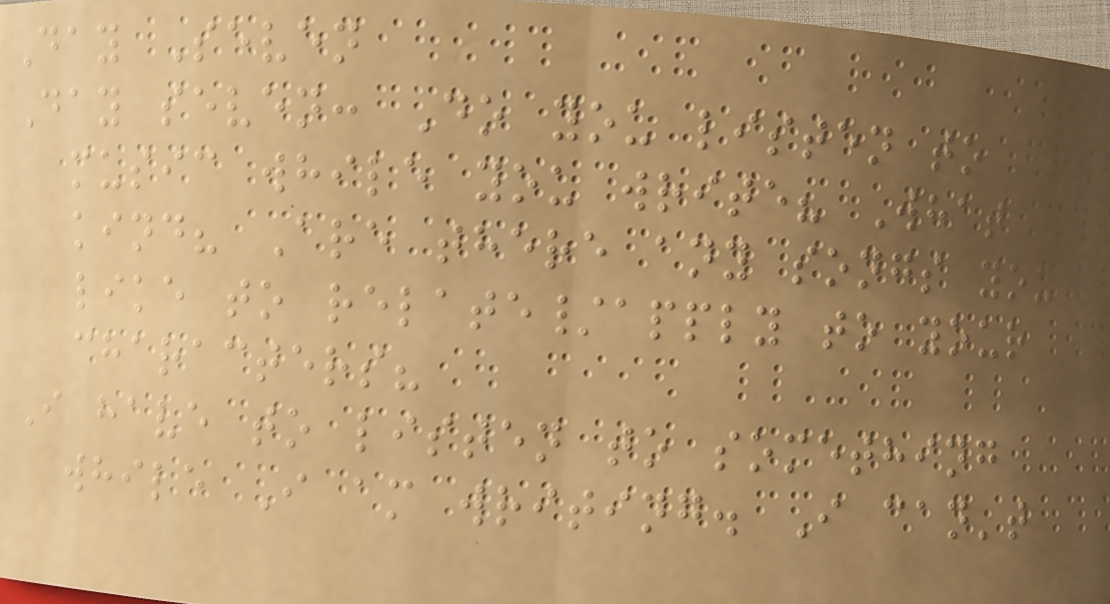Day Seven
Day seven: Do you listen to
music while you write? What
kind? Are there any songs you
like to relate/apply to your
characters?
I have to listen to something
while I am writing. I can't
